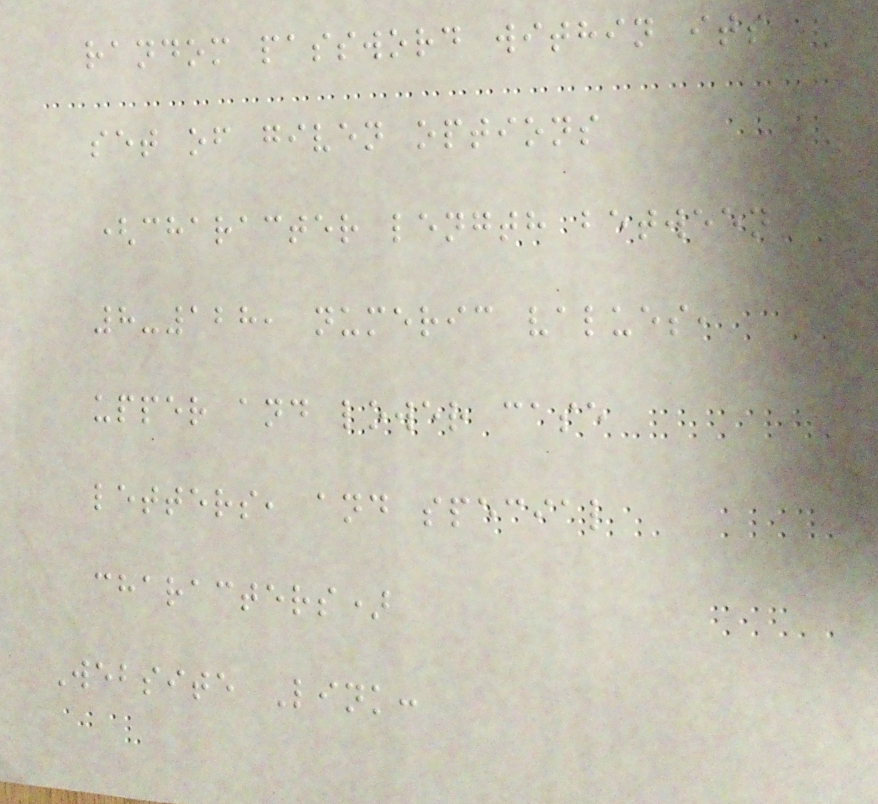random password within its
set of given options
(character length between
8-128, numeric values,
upper and lower case
letters, and special
characters)
Website Link:
